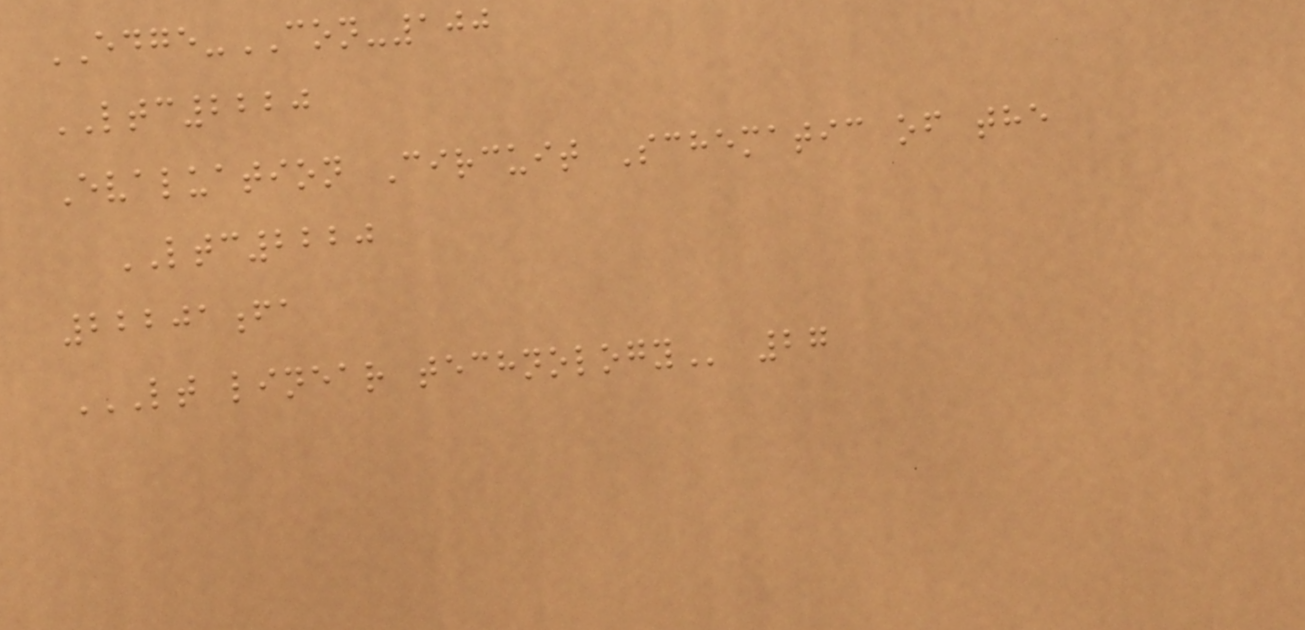EDGE-CON-100
LTC2220
Evaluation Circuit Schematic of the
LTC2220
22201fa
LT LINEAR TECHNOLOGY 27
